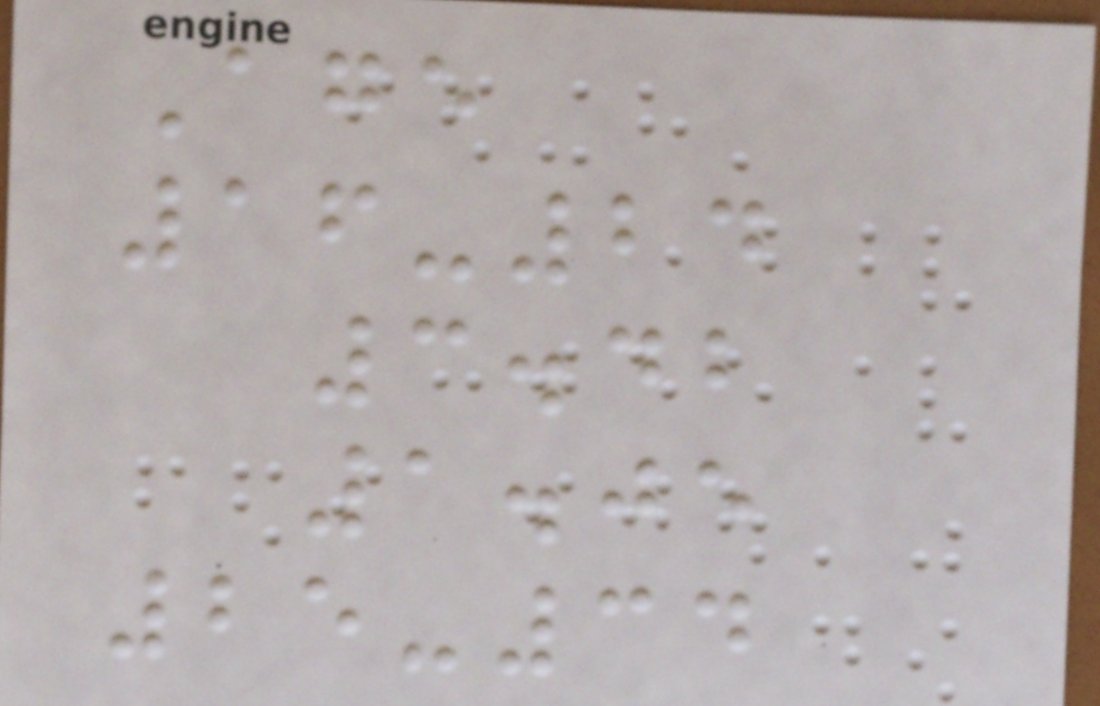Age
16-24
3.42
1.05
25-34
